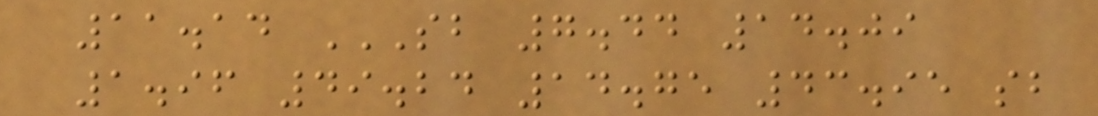11.14 SB 7.44 14.09
1.96 49.24 14.75 43.95 SB
